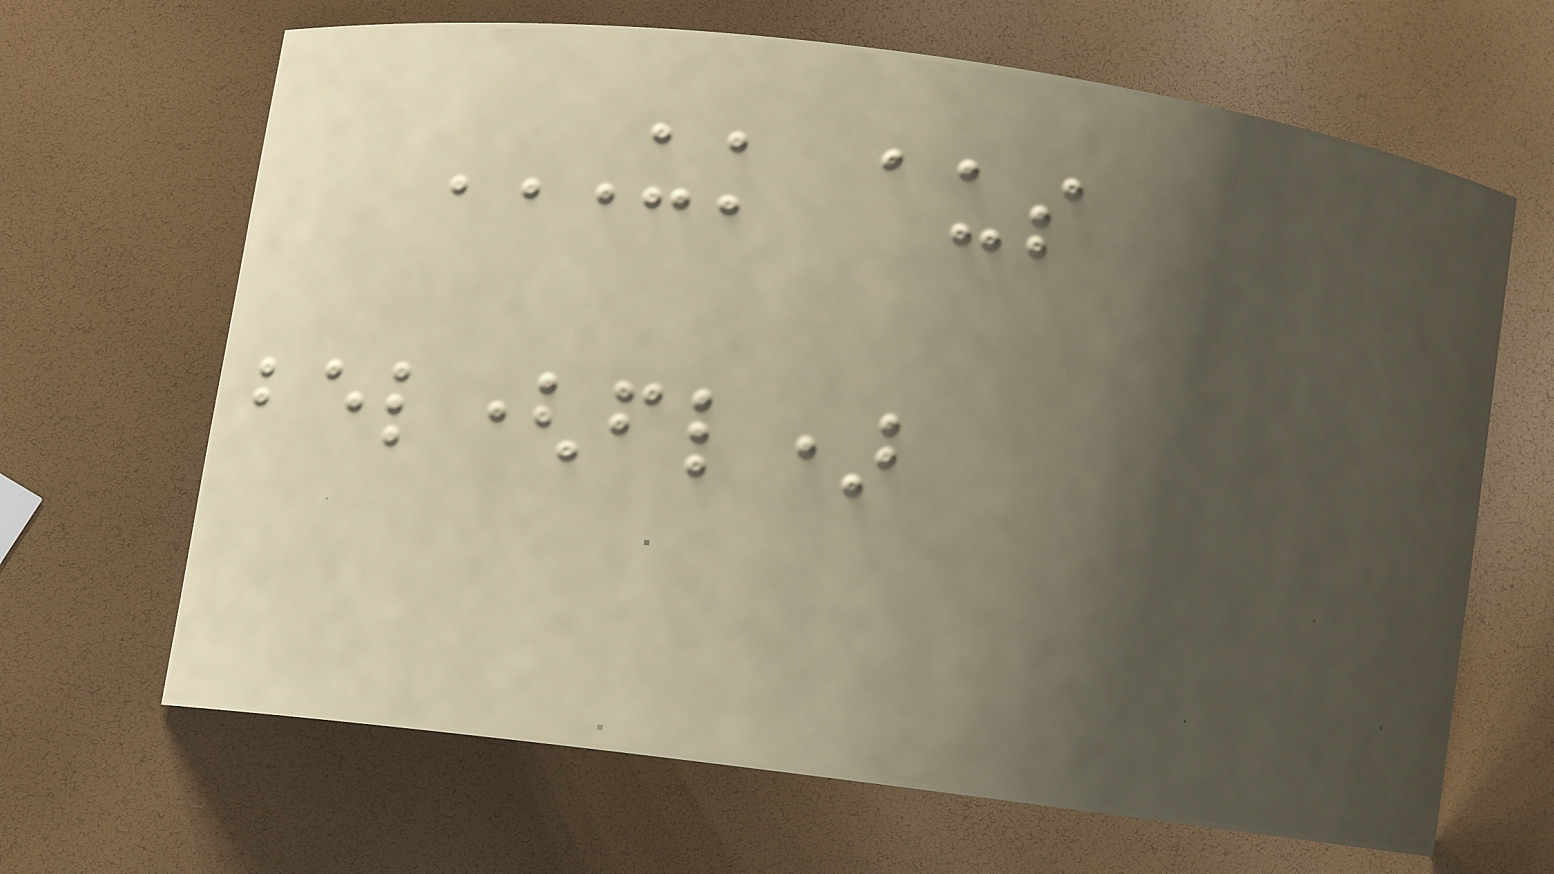UK AUS
BEL(FL)
